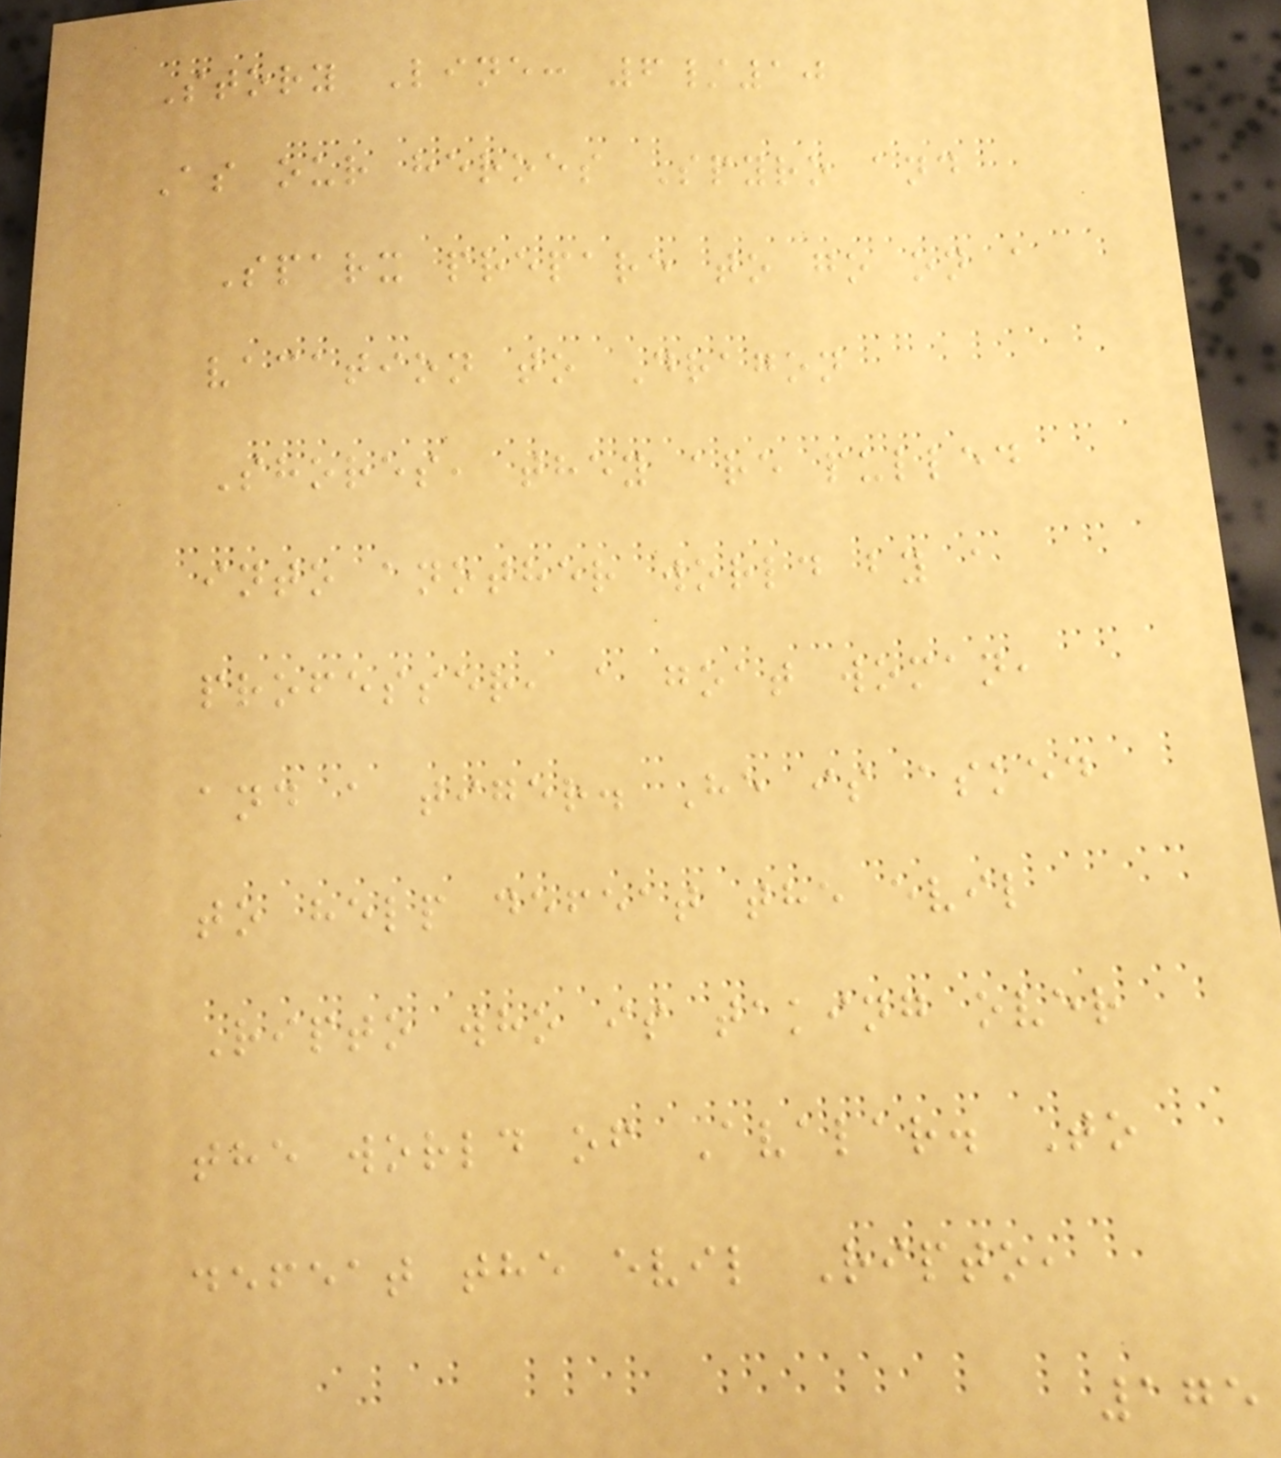Story Line: 6/10
As our heroes Spyro and
Sparx prepare to go on a
vacation to Dragon
Shores, they are pulled
into another world by a
professer, a goat woman,
and a tiger. He is asked
to help defeat the evil
Ripto who is taking over
the world of Avalar. To
defeat the evil Ripto,
175
